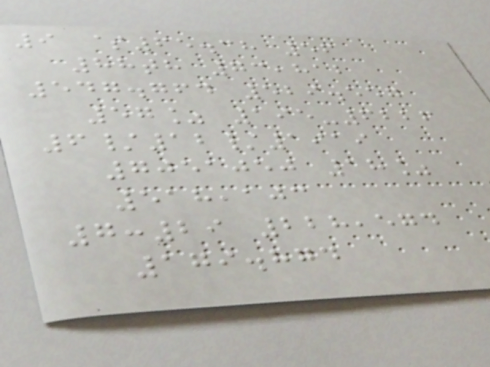9 $65.38 56
88th 73,812
547.764 529.557
57% 195-6226
6/12/1919
7051050 18%
518,103
7:29 228,574
179.874
